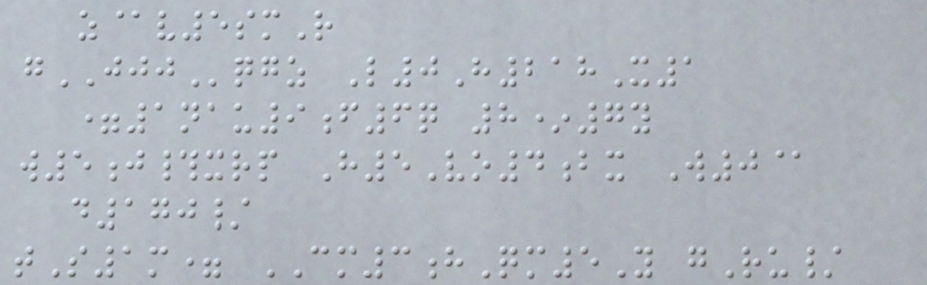z@v5smR
gJJJqgz L0H218X1
=1nau9f6q 8*7y
w5j#xrp H5Vo4bx W0@
d170/
tS1m= CM3hQm5Y gRu/
